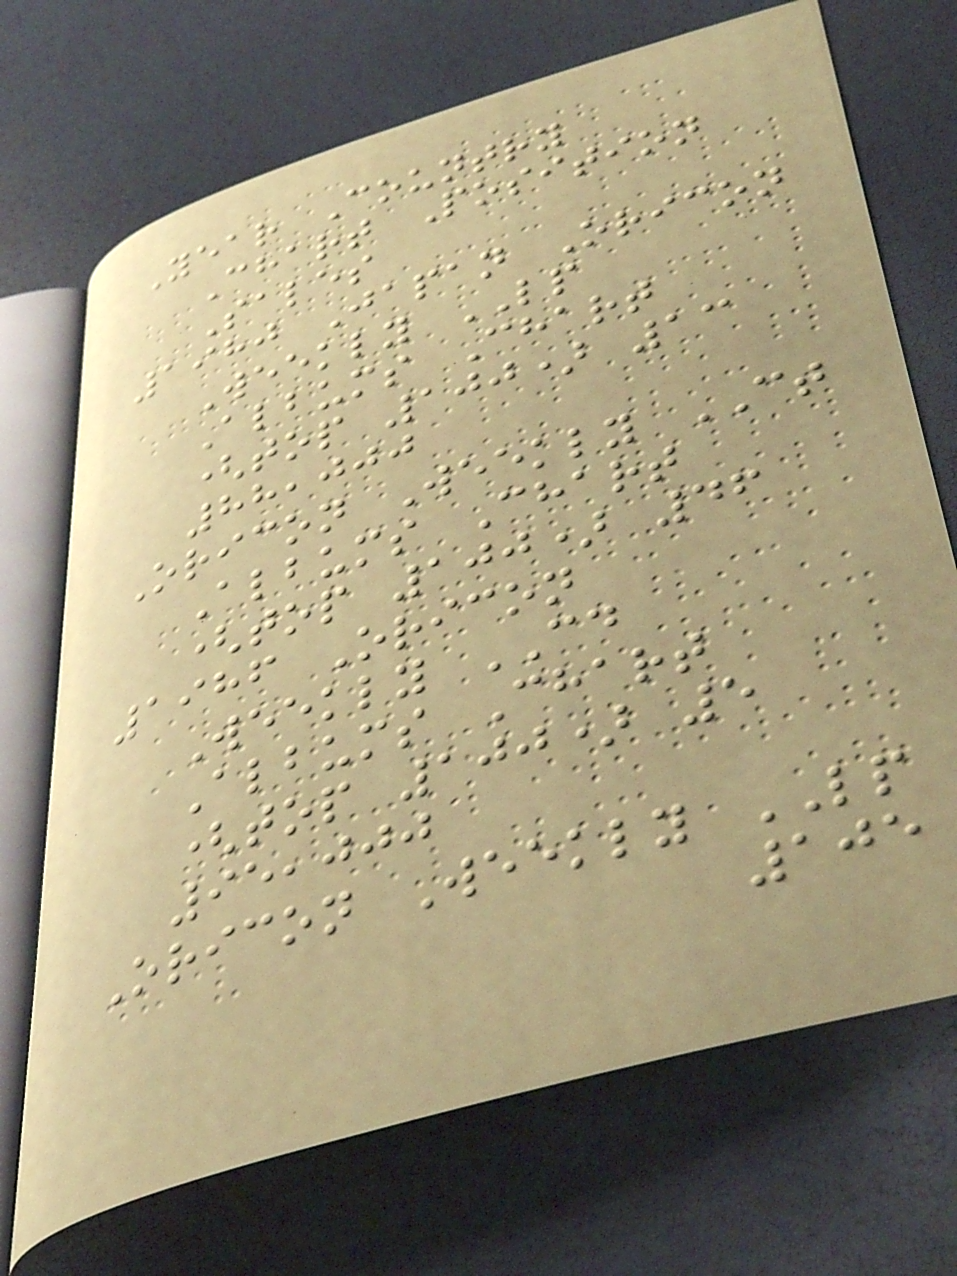Year Country
Chart Position
Sales
1980 Japan Oricon
Weekly LP
Albums Chart
(top 100) 13
88,000
Oricon Weekly CT
Albums Chart
(top 100) 46
1986 Oricon
Weekly CD
Albums Chart
(top 100) 5
95,000
Oricon Weekly LP
105
